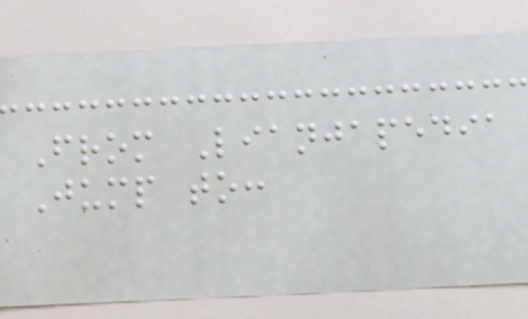From Lianjapedia
Jump to:
